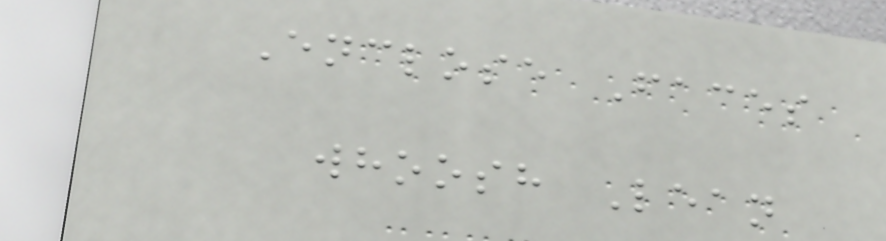Enclose Faces
whoosh Lean
